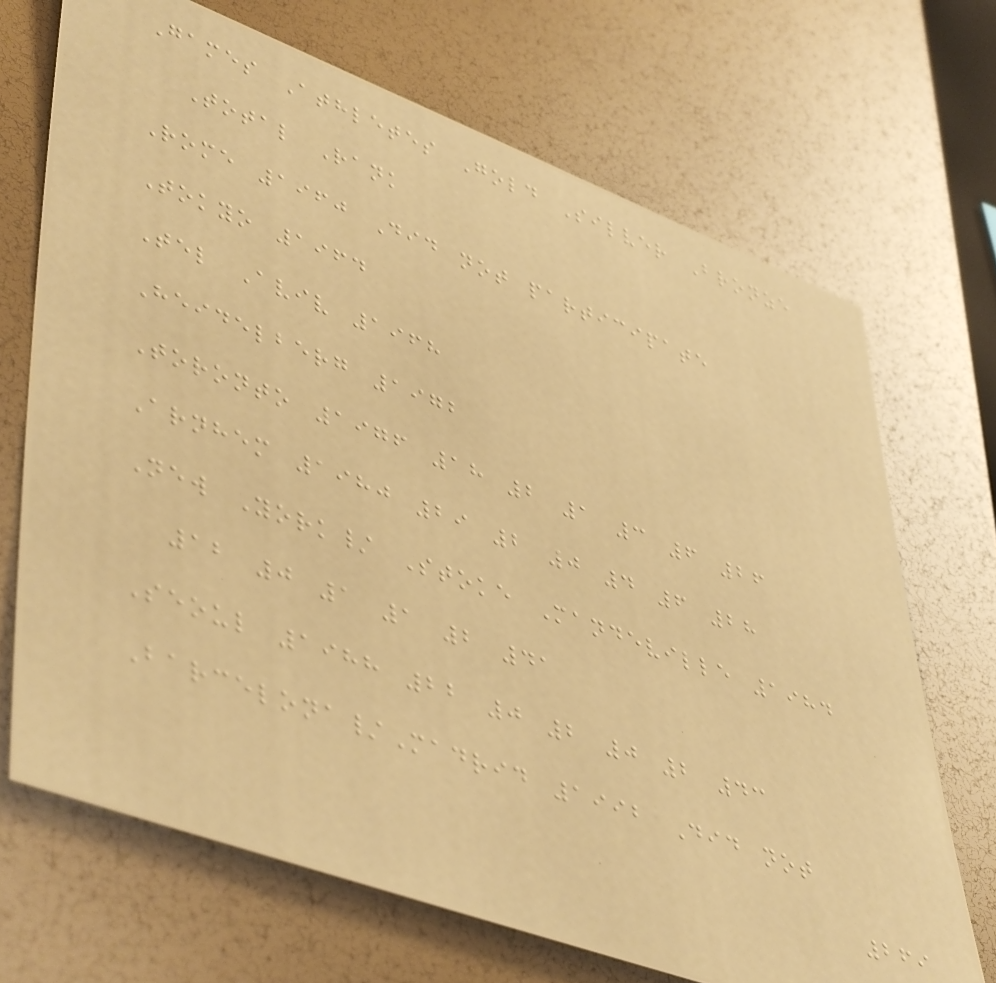Games Athletes Gold Silver Bronze
Total Rank
Rome 1960 Did not participate
Tokyo 1964
Tel Aviv 1968
Heidelberg 1972
Toronto 1976 18 2 1 3 6 26
Arnhem 1980 29 2 0 4 6 28
New York/ Stoke Mandeville 1984
12 0 1 1 2 41
Seoul 1988 22 0 2 0 2 43
Barcelona/Madrid 1992 Did not
269
